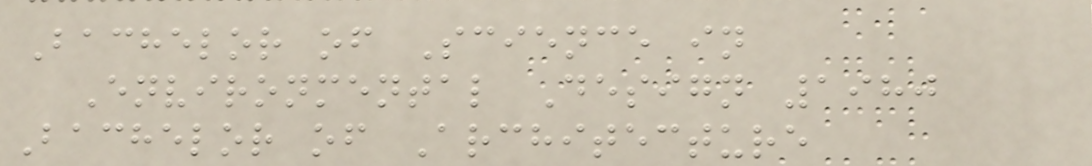Bachelor of Science in
Environmental Design 1980
Bachelor of Architecture
